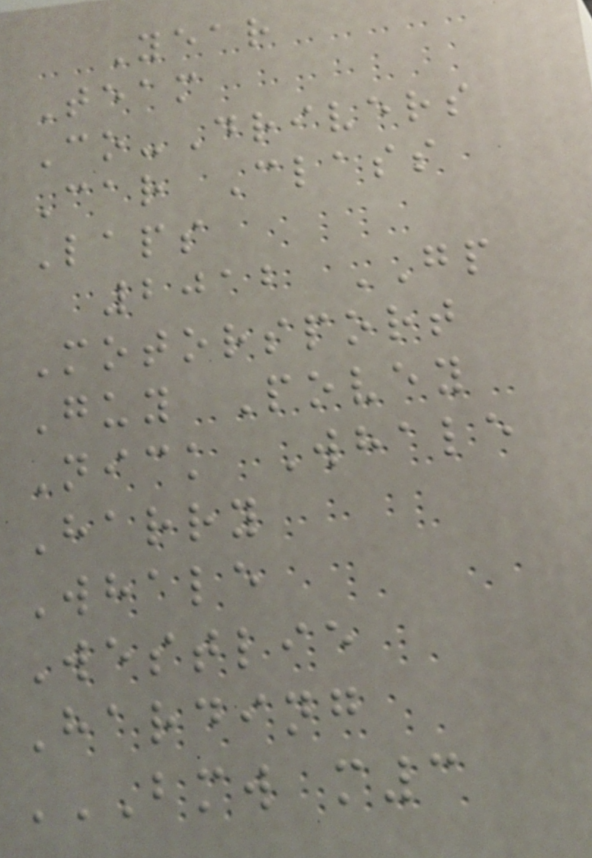Year
Team
Co-Drivers
Car Class
Laps
2012 GP
Motorsport
Guy Povey
Nick Whale
Harry
Whale
Westlie
Harding
BMW M3
